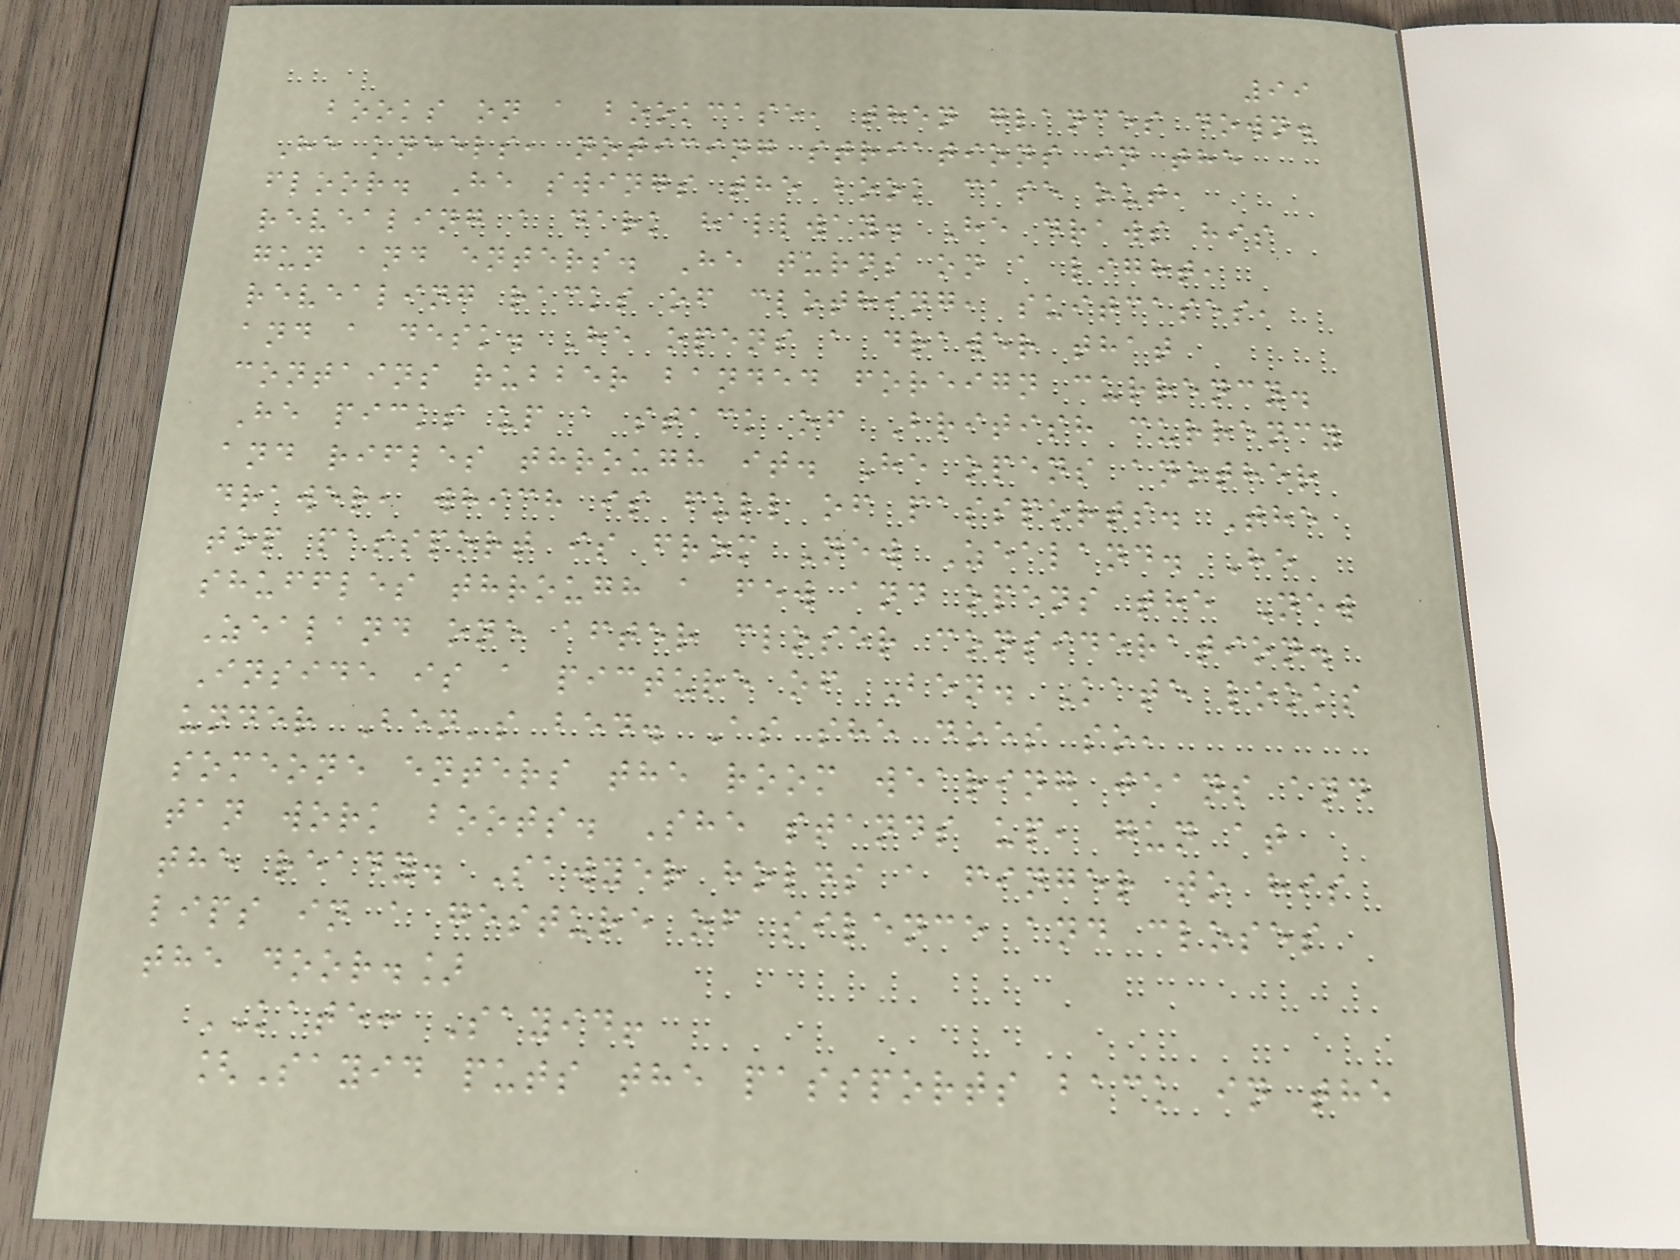99
books on a bookcase, then glances down.
He kneels, noticing striations in the
floor. He swings the book case out,
revealing a dark hallway. He draws his
gun and enters. He turns on a light,
revealing racks of clothing, suitcases,
and a desk. He opens a drawer that
contains rubber banded foreign currency.
He picks up a stack of British currency
and rifles through it. He opens another
drawer, which is full of passports. The
top passport is from New Zealand. He
shuffles through a few and opens the New
Zealand one after closer consideration.
Inside is a picture of Ben. Kate looks
under Ben's bed. As she does so,
someone enters the room wearing jeans and
tan work boots. She stands up, gun at
the ready. Sawyer holds a finger to his
lips in a gesture of silence and closes
the door.]
KATE: Sayid!
[Sayid puts the passports back in the
